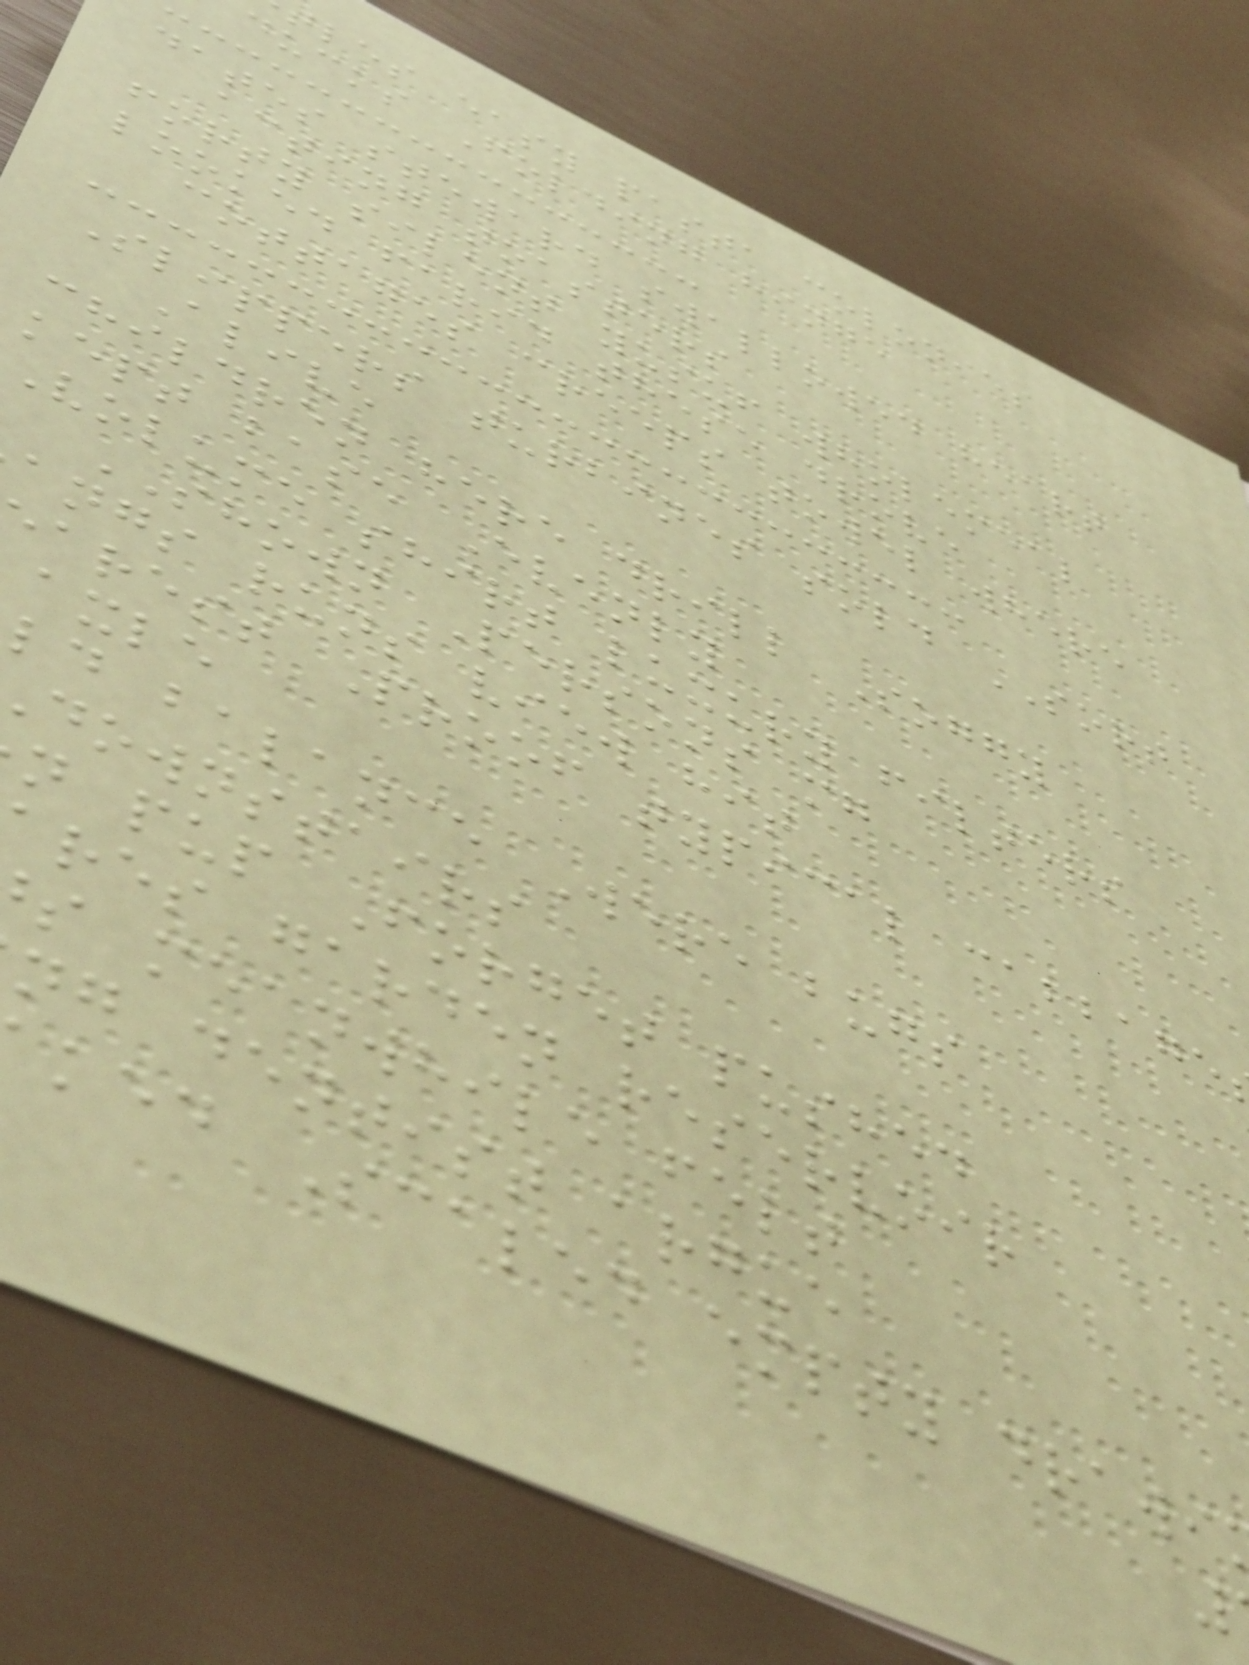tles easy pasta colonies
ducks Folding hinge
dates steward swallowed heart
acting toasters
forty silent yusuf wholemeal
looked farid these drove
cottages creeps towel where
Slippers turbines sold SORT
Alive
children here drill Soggy
kept base Evenly
Volume shirt luxury filters
SHOWN Persons mg
angs runs view hit
arest Proof typical cabbage
axle
ld balance Were bugs
downstairs
n pup Forget pushed
res garden reservoir
s meanwhile felt
ng dentist argue
ked Scaled empty drawi
